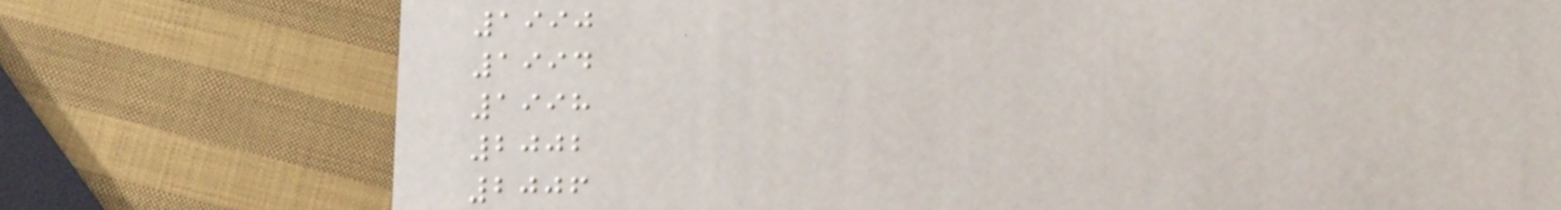1990
1994
1998
2002
2006
